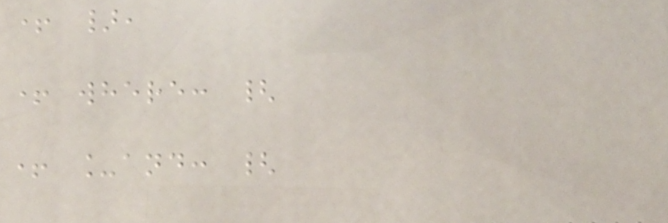+ },
+ where: {
+ _and: {
